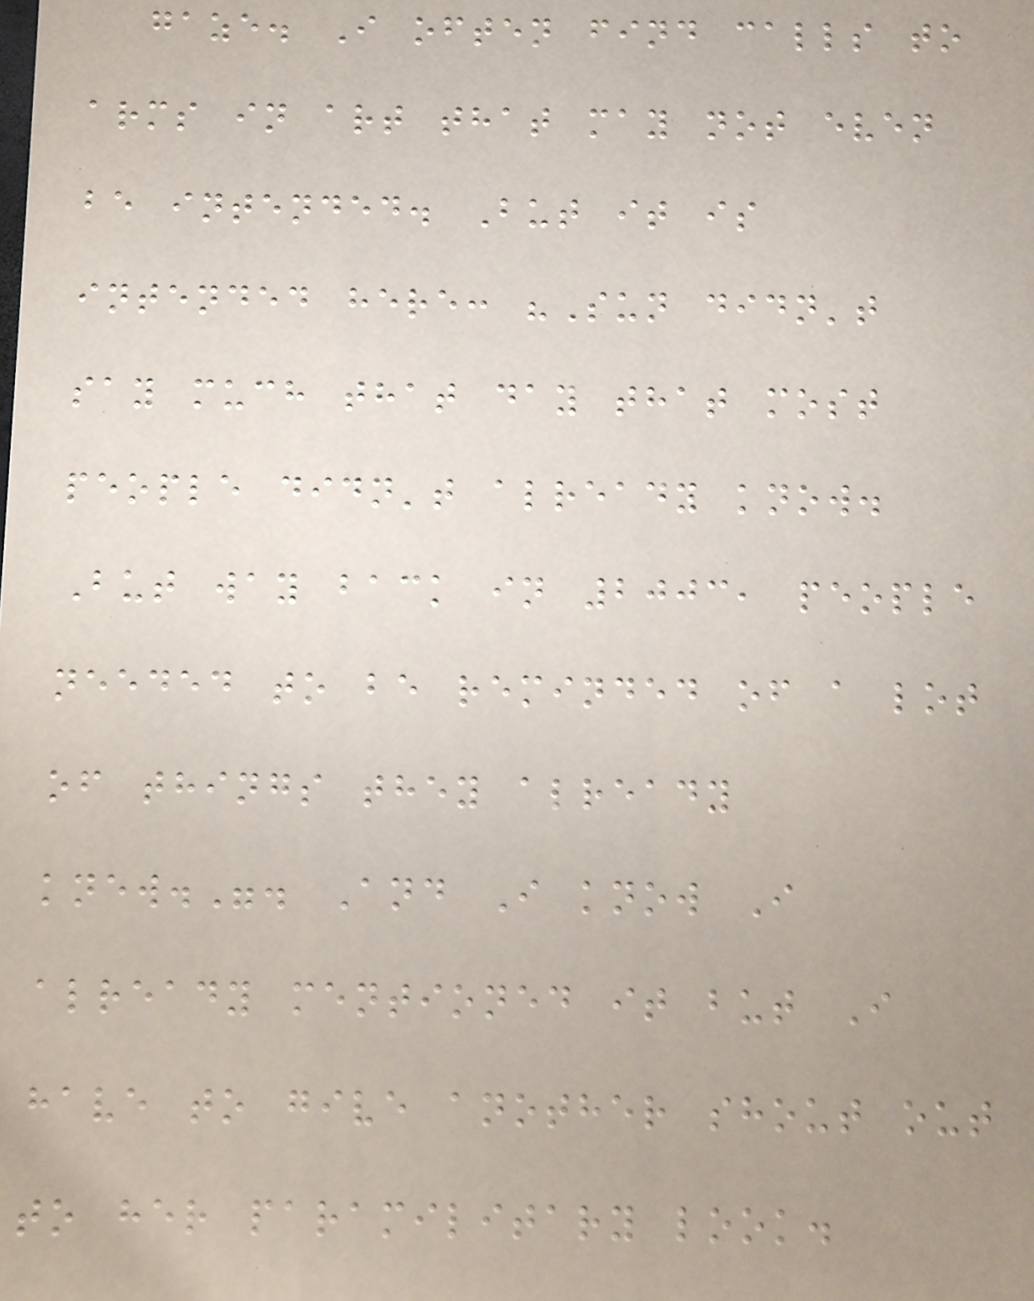gaze. I often find calls to
arms in art that may not even
be intended. But it is
intended here: "Sun didn't
say much that day that most
people didn't already know.
But way back in 2003, people
needed to be reminded of a lot
of things they already
knew.". And I know I
already mentioned it but I
have to give another shout out
to her paramilitary look.
